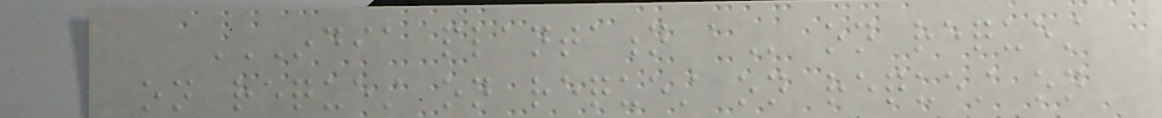INDIA PLANTATION A on request
on request on request on request on
